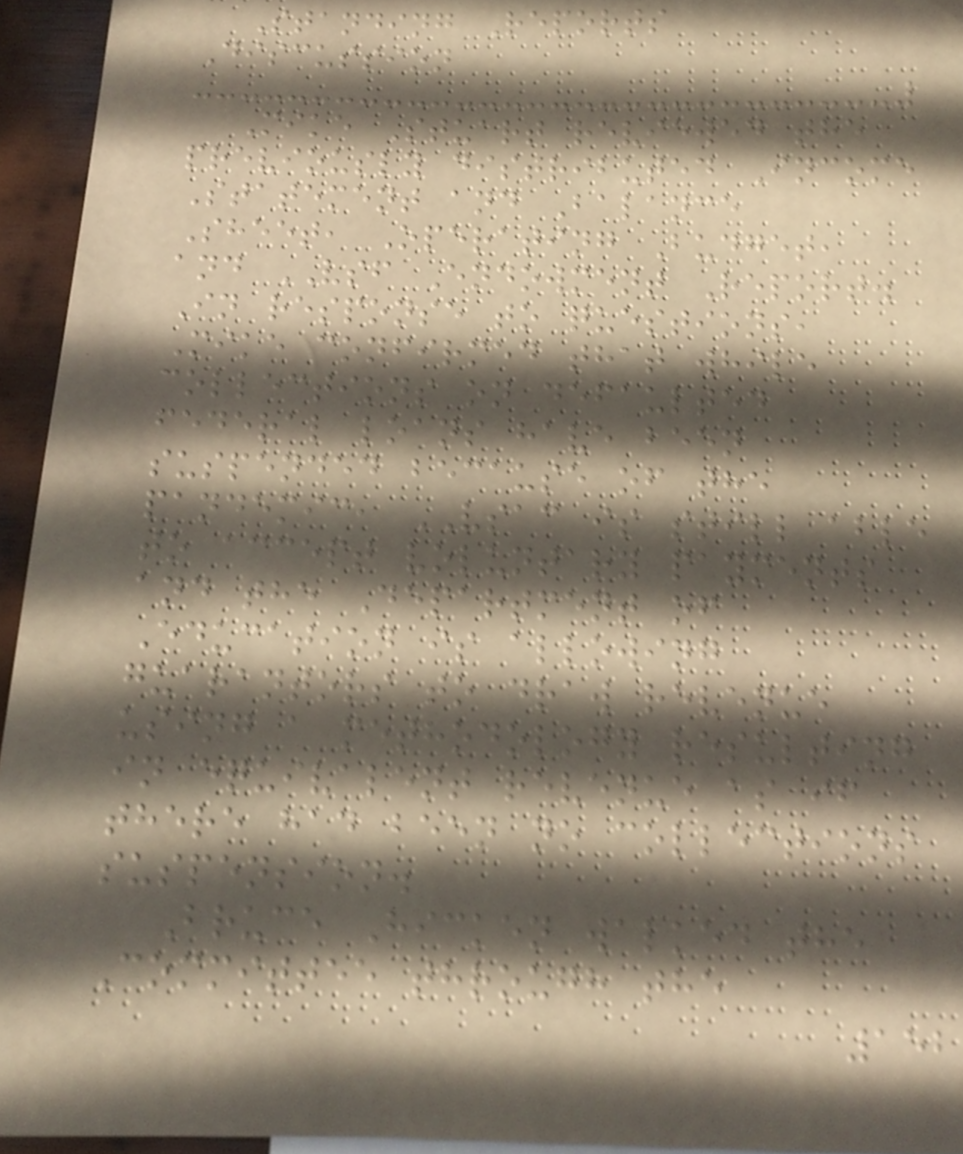Standing Reports
Discussion
Mike Stuart reviewed the
previously distributed Income
Statement and Balance
Sheet, Operating Budget,
and VSF Endowment Report.
In response to questions,
Mike confirmed that while
collections on defaulted
federal loans have been
suspended because of the
pandemic, VSAC is still able
to accept voluntary payments
and the Department of
Education is allowing
guarantors to draw revenue
using a methodology resulting
in equivalent revenue as if
there had been no collections
suspension.
Bruce Hicken walked the
Committee through the
152
